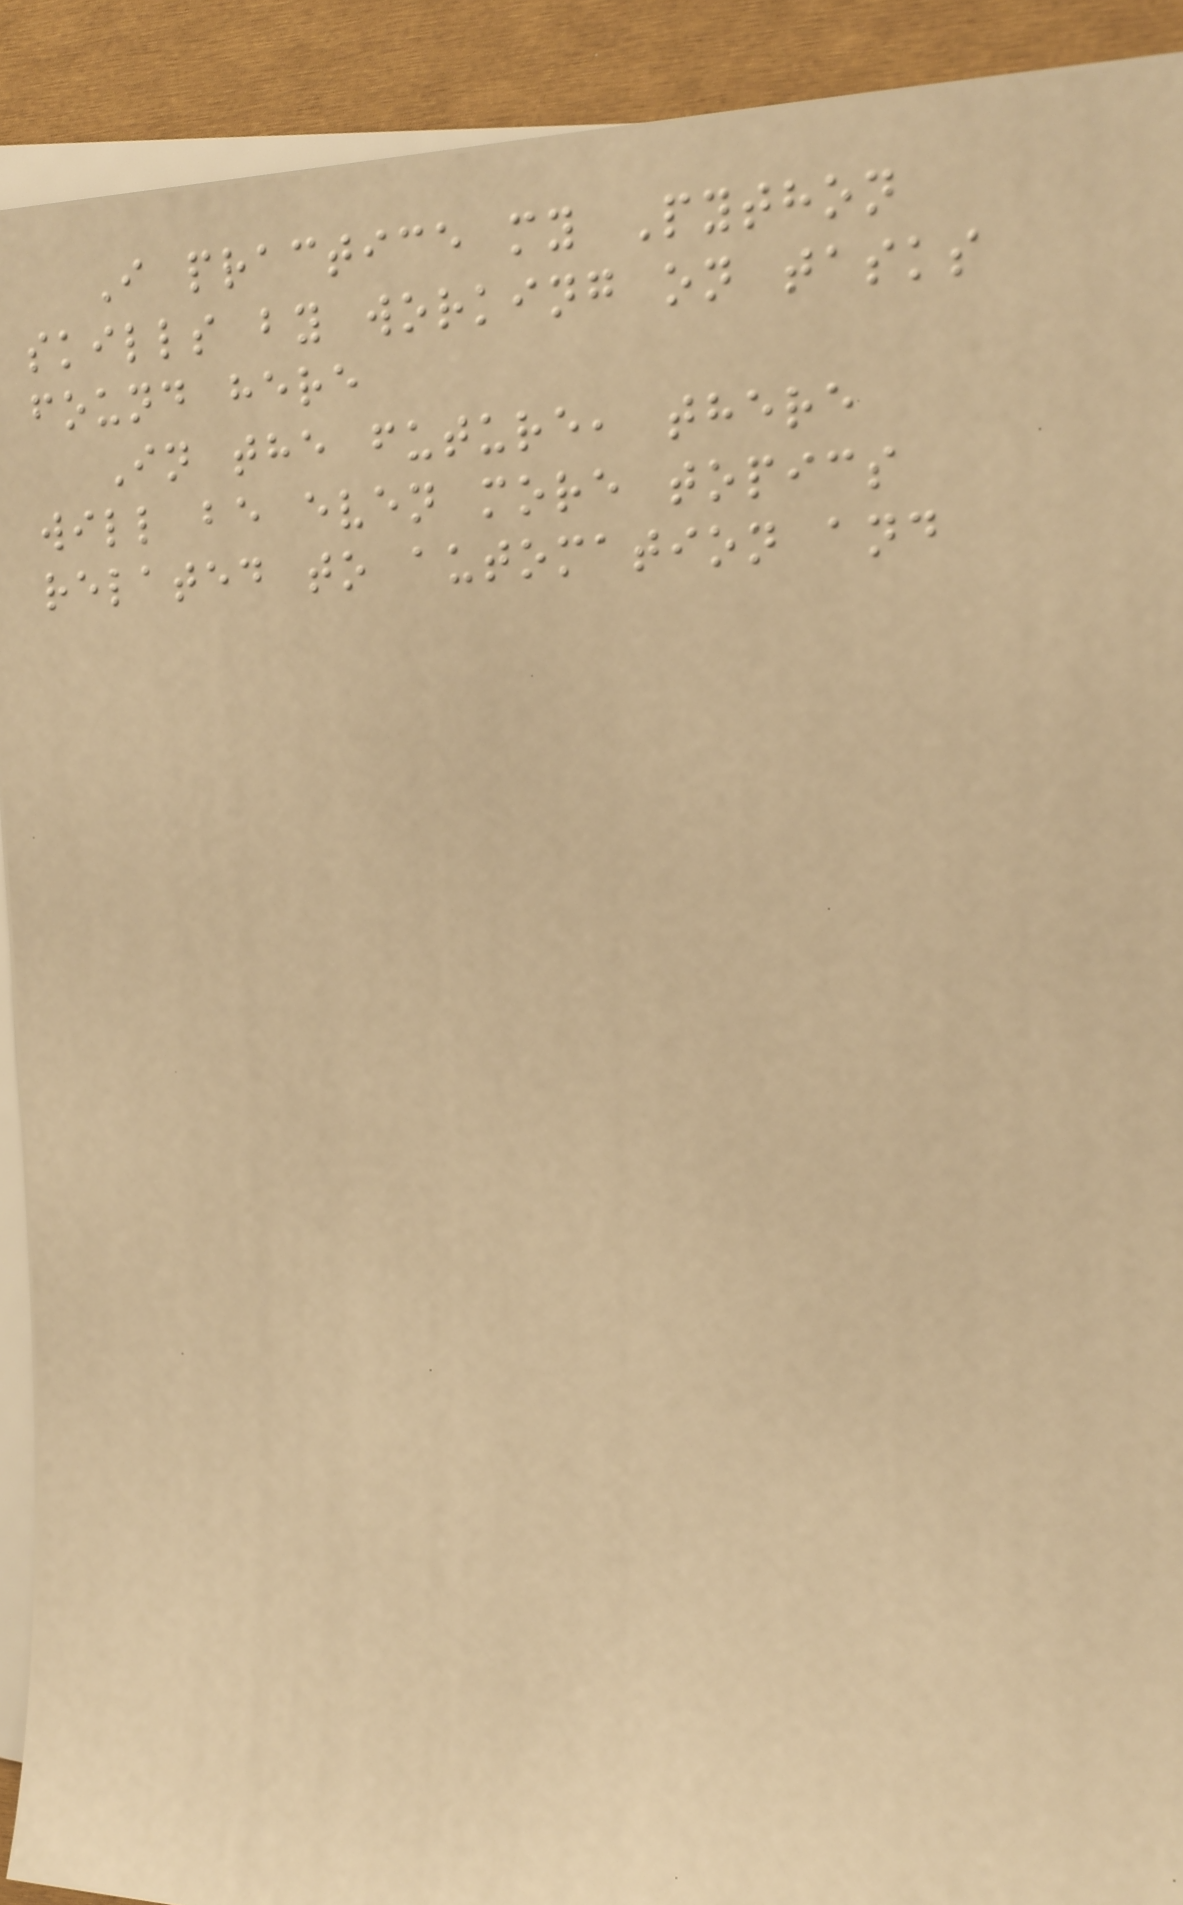I practice my Python
skills by working on tasks
found here
In the future, there
will be even more topics
related to automation and
